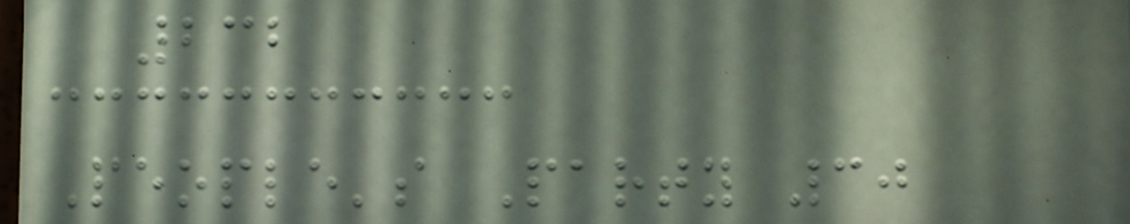232
People's Party 30
